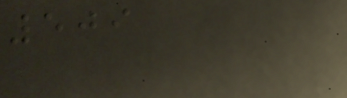509
